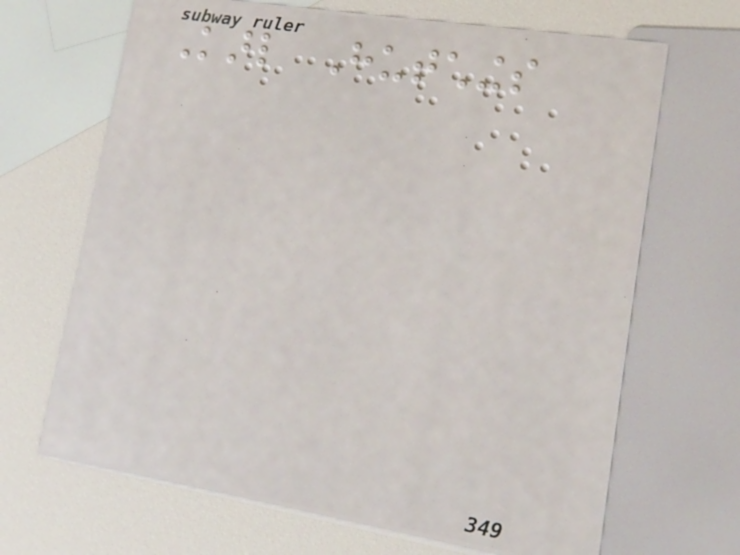Karl Hutchings
